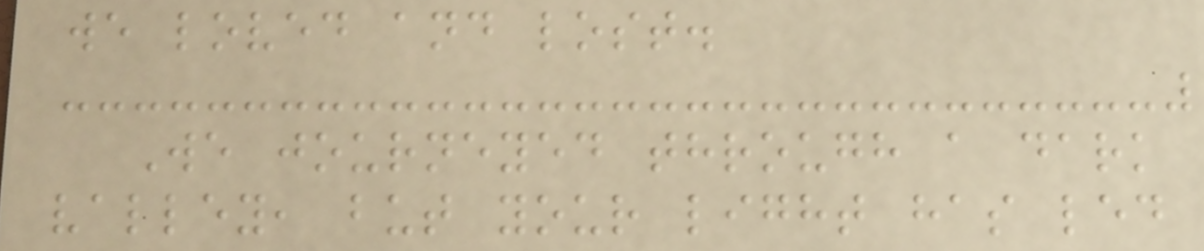we loved and lost.
We journeyed through a dark
valley, but your light has led
